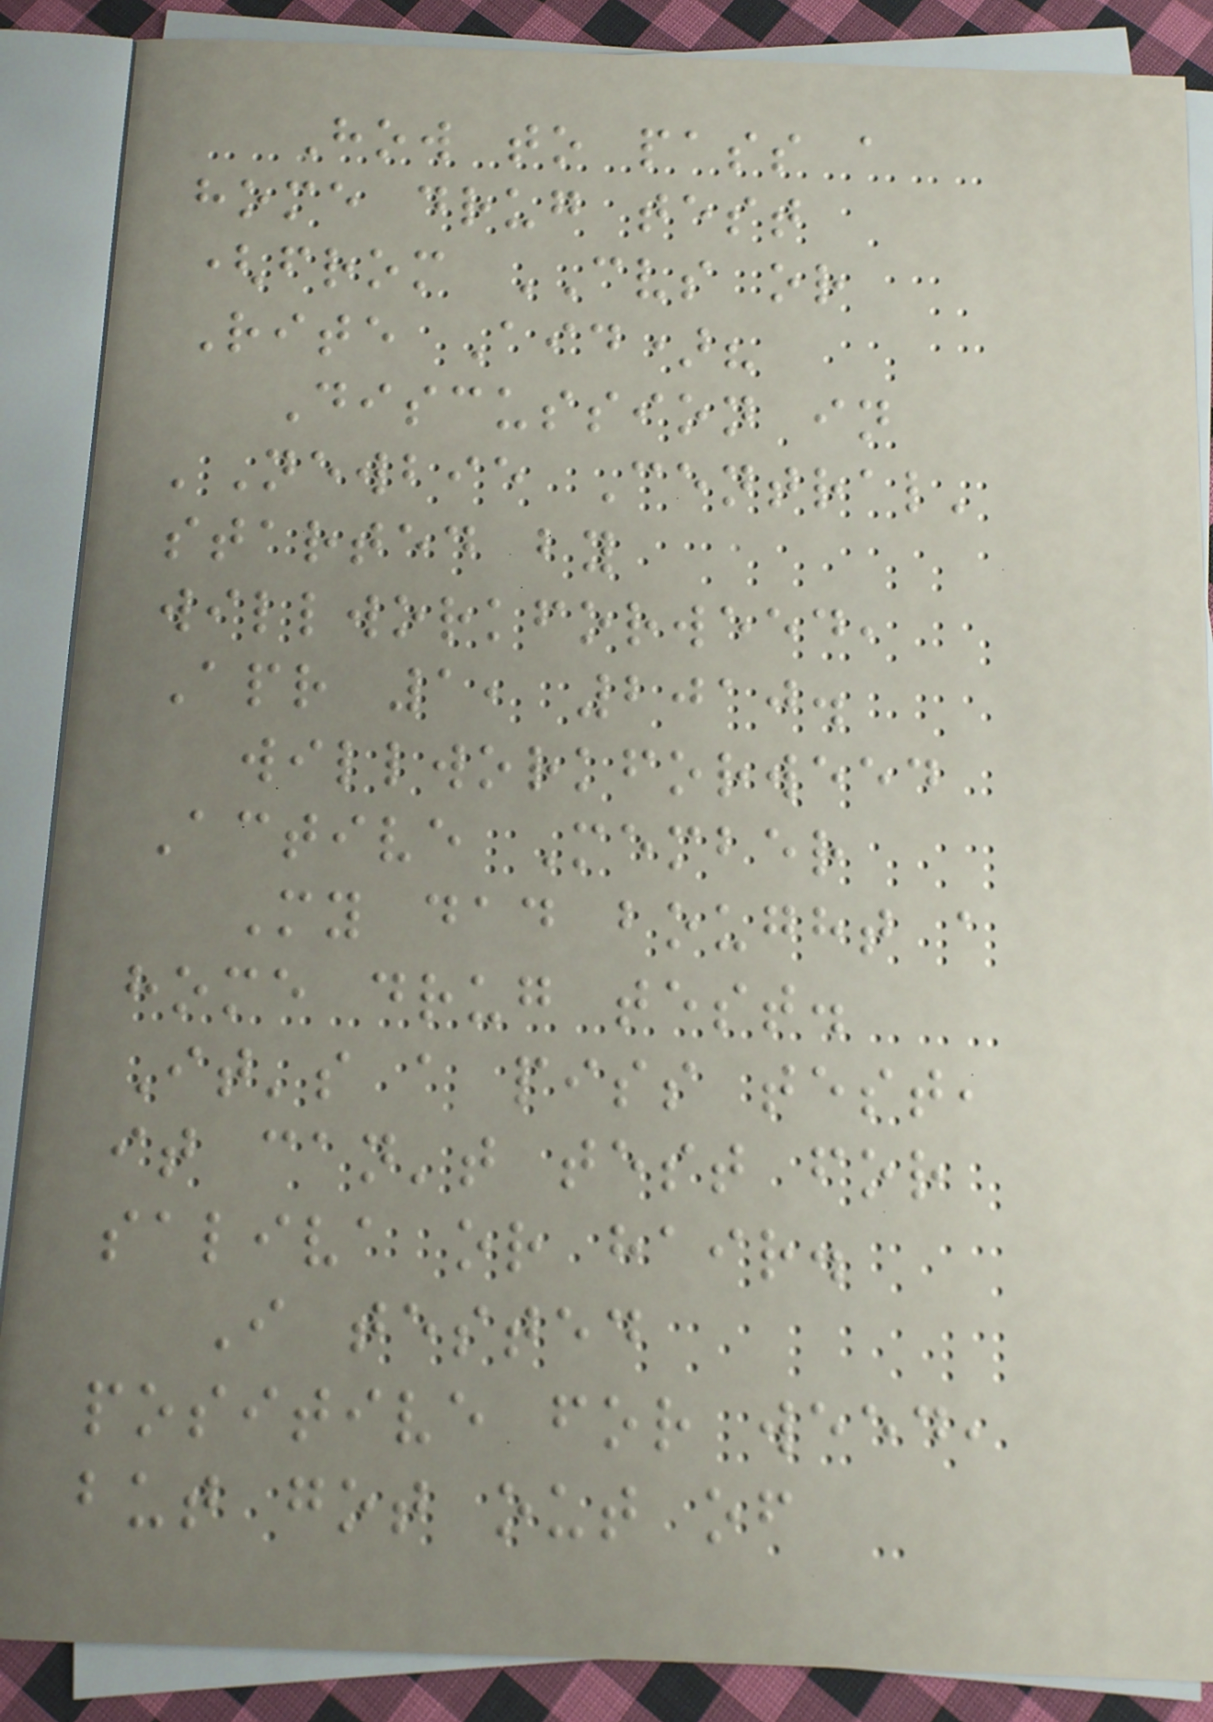How to pass a
home drug test
(from CVS or
Rite Aid)?
Discussion in
'Newbie Central'
started by
willworkforweed,
Apr 1, 2010.
willworkforweed
Active Member
My dad bought a
home drug test.
It's a piss test,
it can't test for
saliva or hair.
I tested
positive for weed,
but got out of
